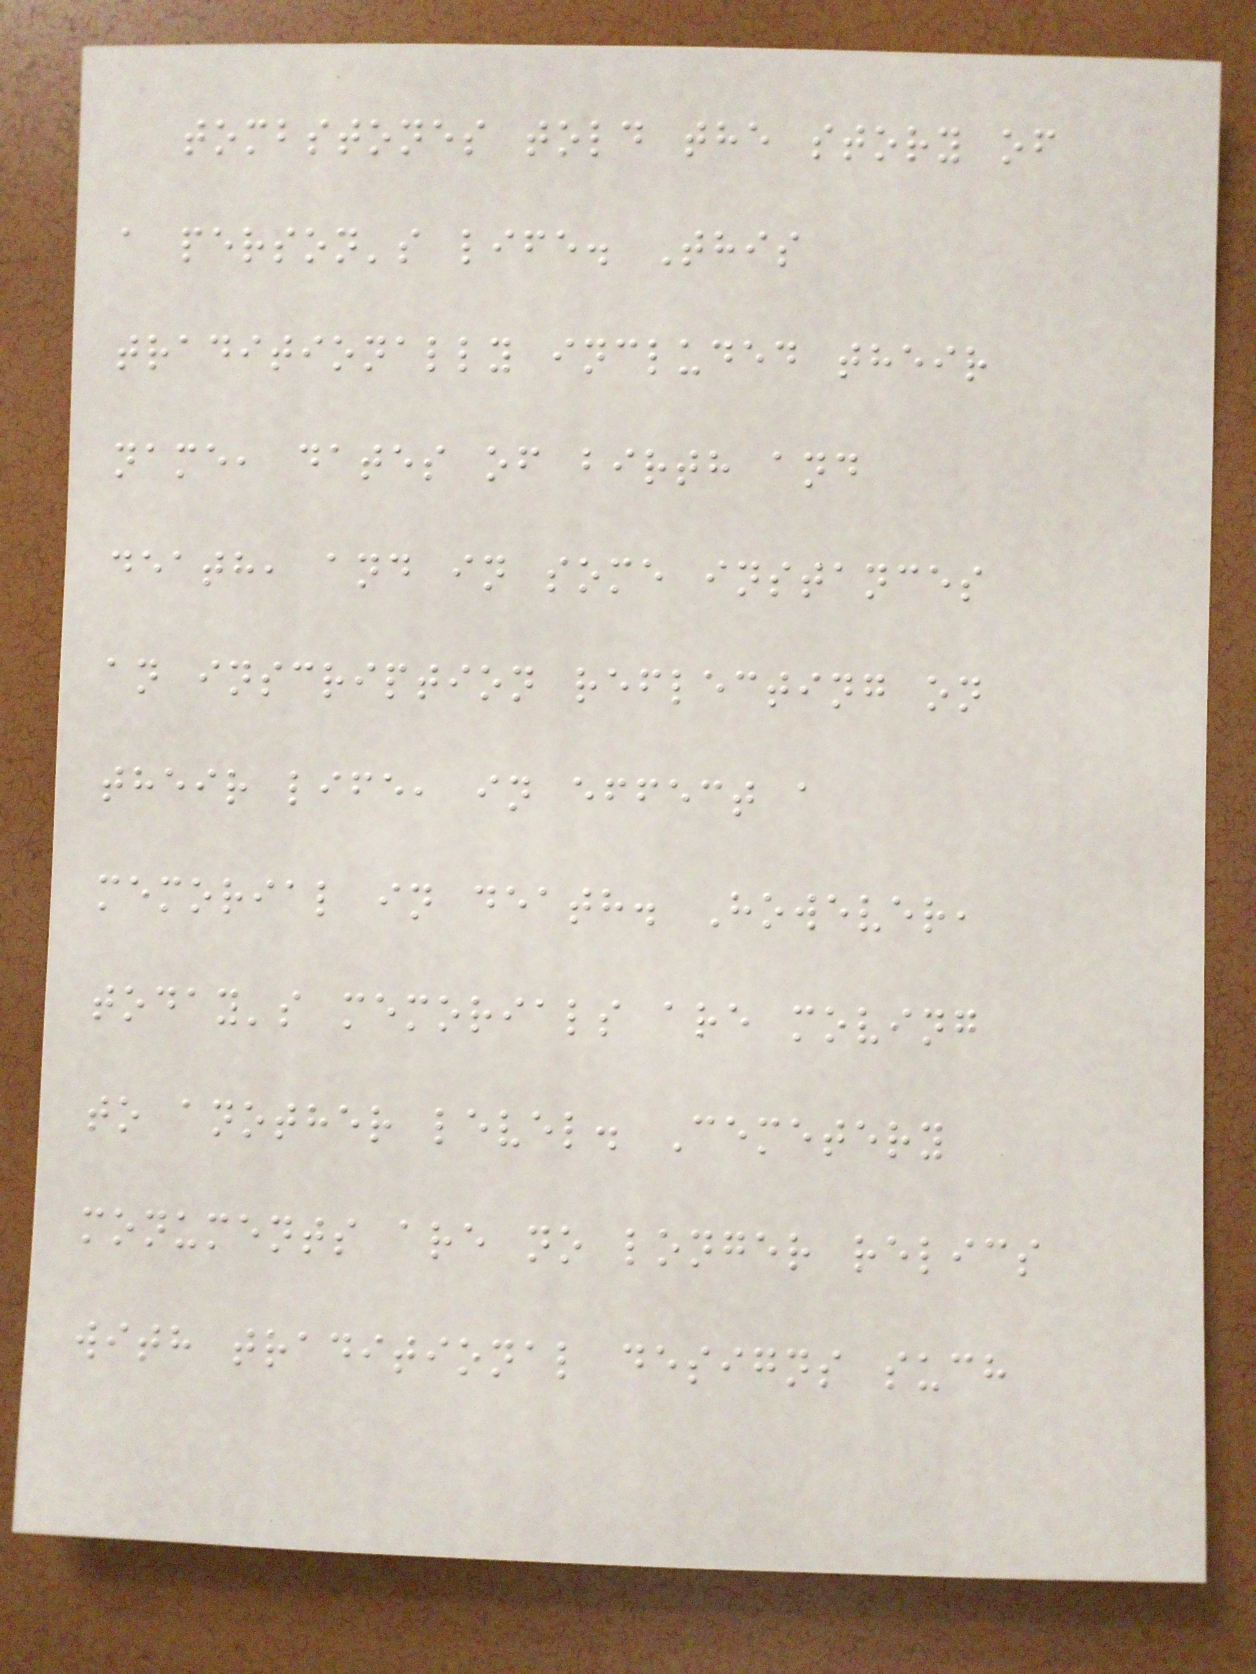tombstones told the story of
a person's life. This
traditionally included their
name, dates of birth and
death, and in some instances
an inscription reflecting on
their life, in effect a
memorial in death. However,
today's memorials are moving
to another level. Cemetery
monuments are no longer relics
with traditional designs such
